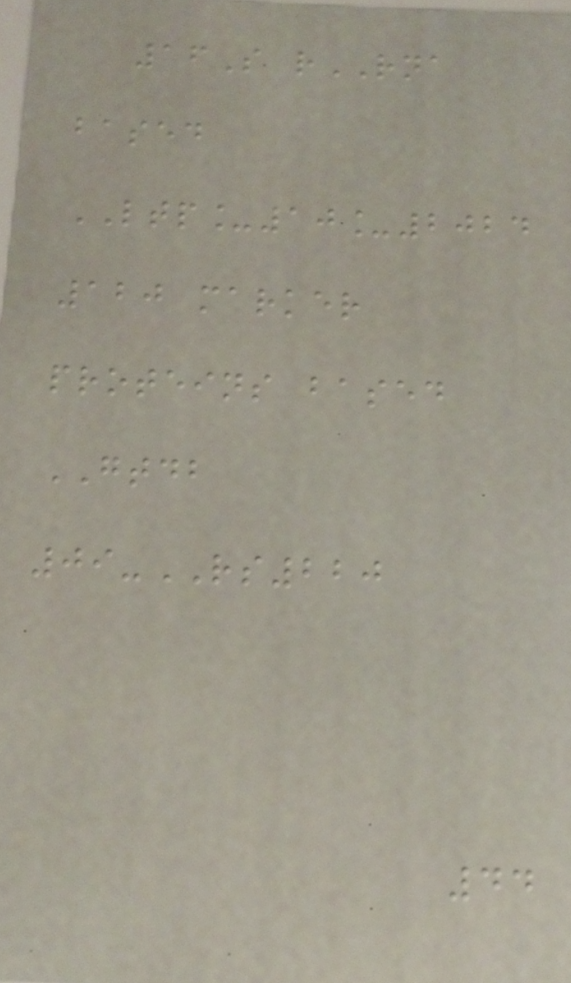16S rRNA
based
LTP_10_2024
120 marker
proteins based
GTDB
09-RS220
44
